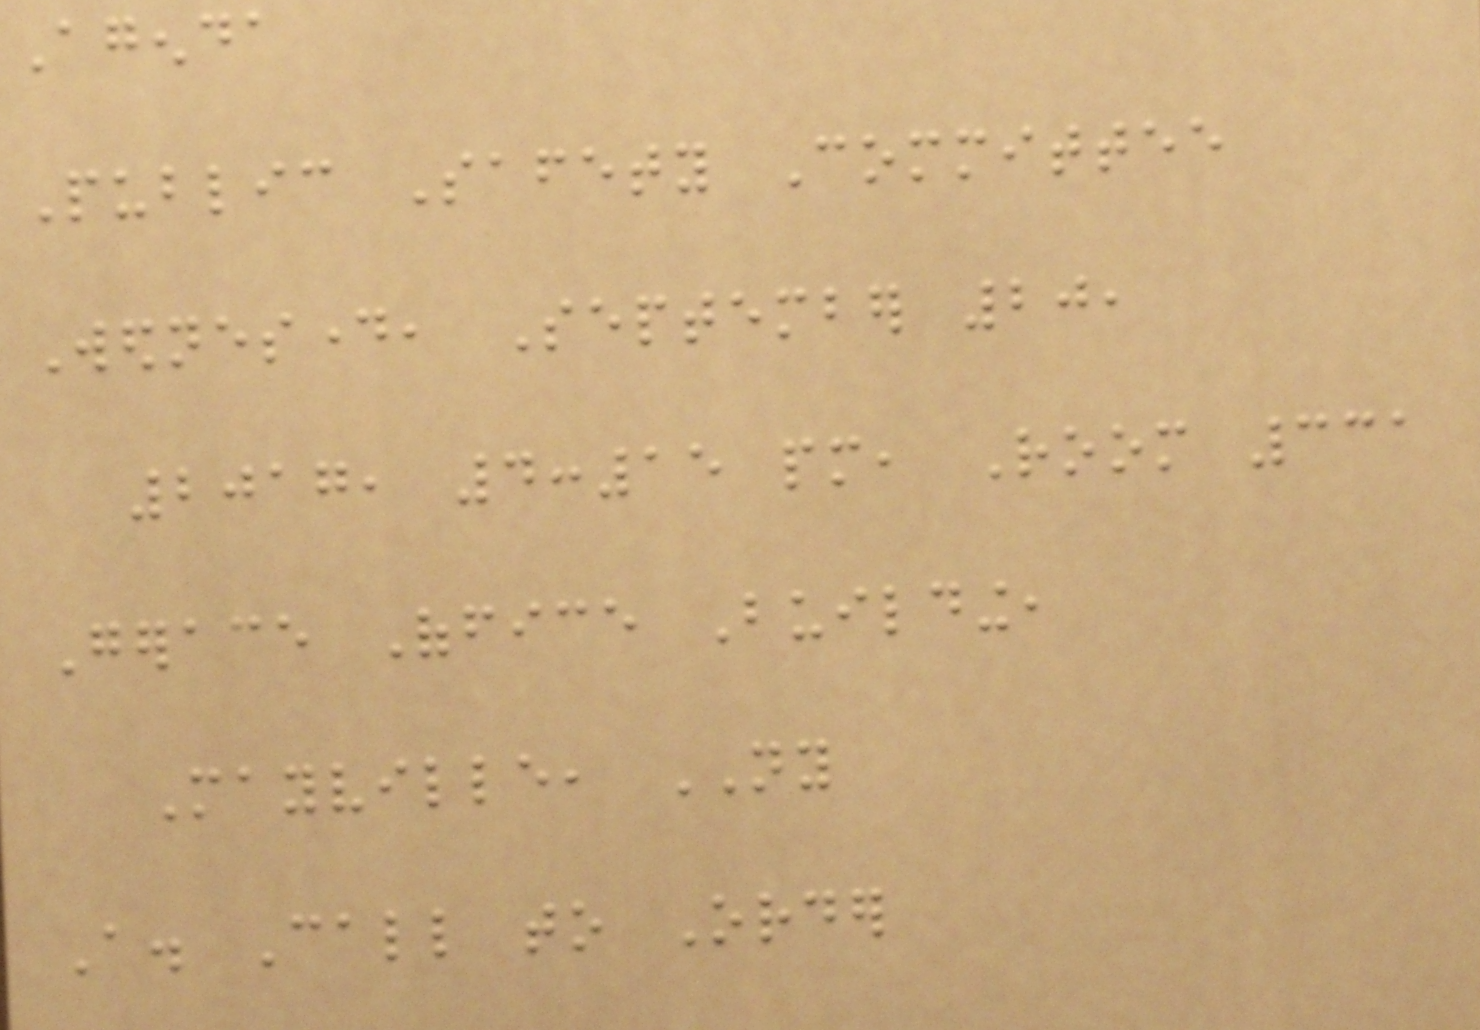Agenda
Public Safety Committee
Wednesday, September 20,
2017, 4:15 pm, Room 331
Gerace Office Building,
Mayville, NY
A. Call to Order
